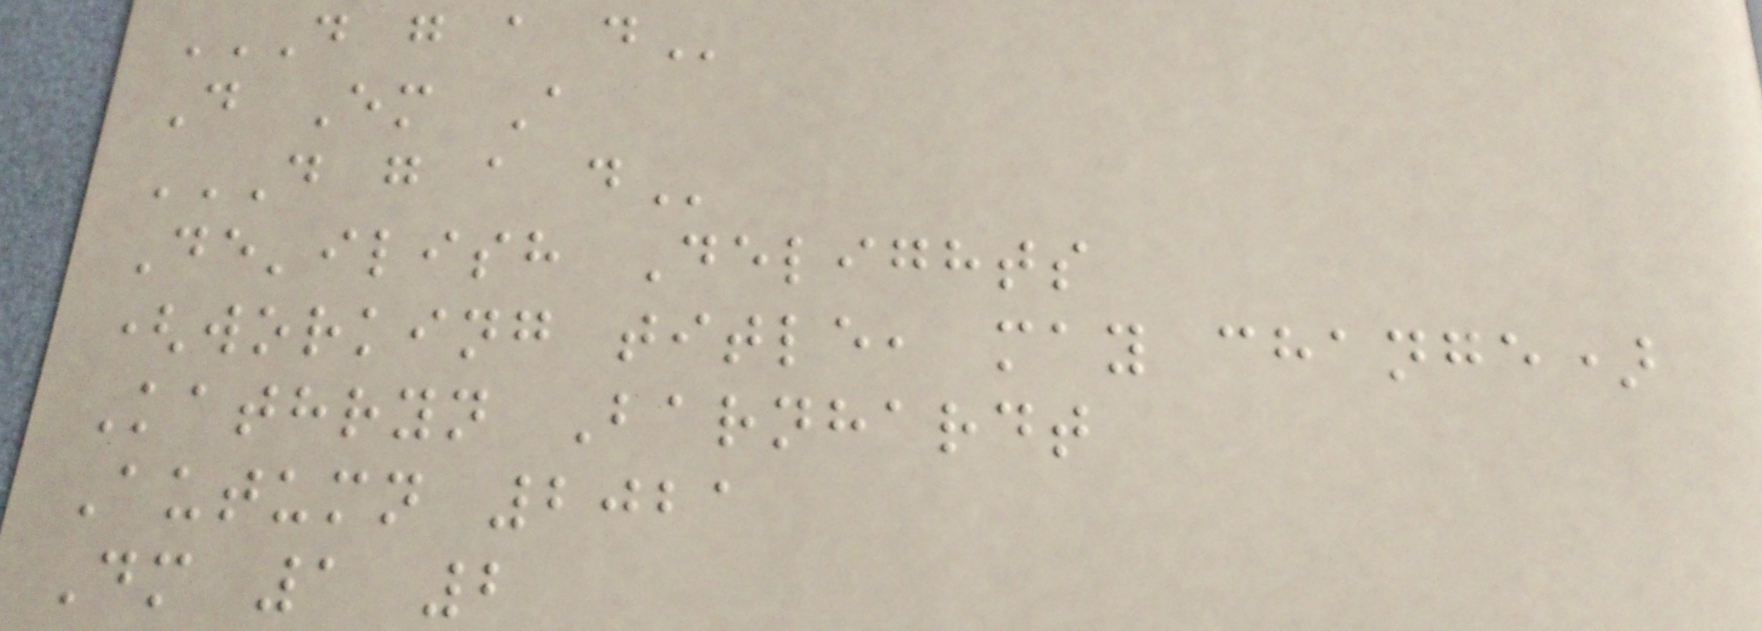D G A D
D Em A
D G A D
De'ilish Delights
(working title, may change)
Kathryn Barnhardt
Autumn 2021
Dm 1 2
